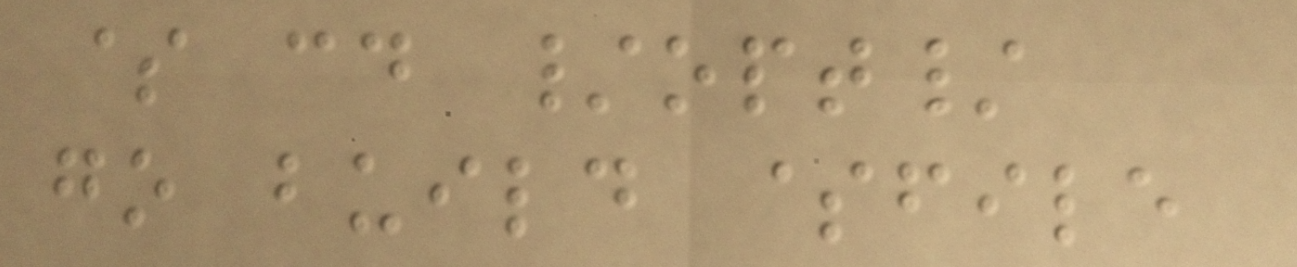$ cd /opt/
go build $file
